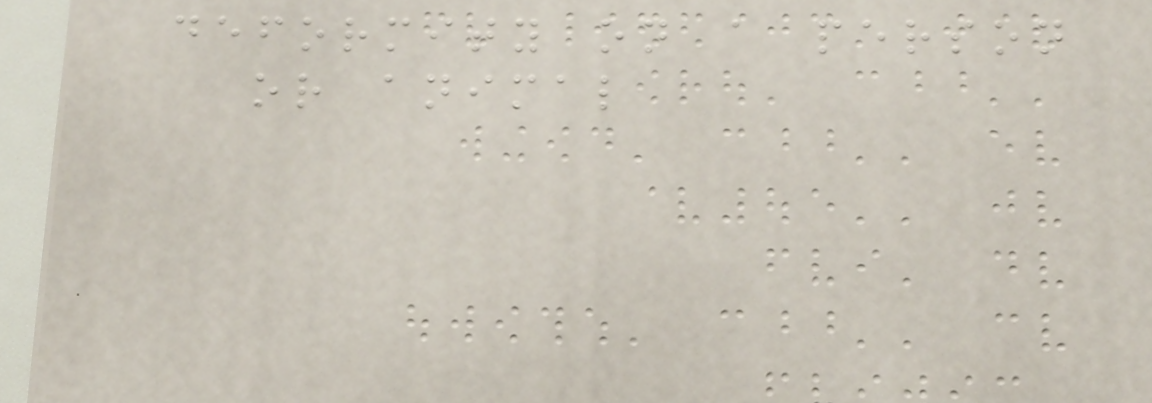deformity on a person
or animal
